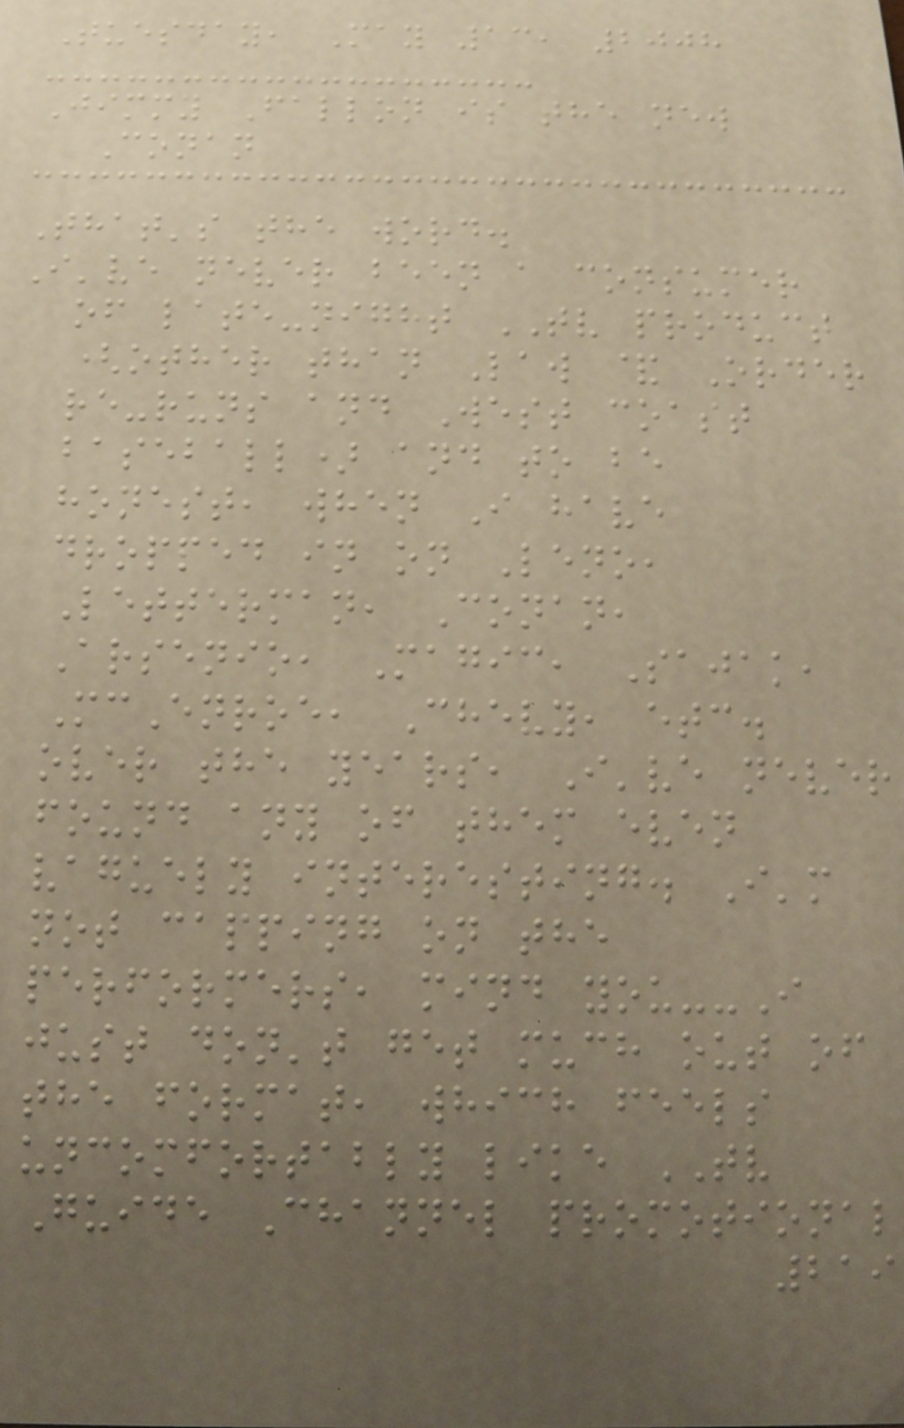Tuesday, May 13, 2008
Jimmy Fallon is the new
Conan
That's the word.
I've never been a consumer
of late-night TV product
(other than Law & Order
re-runs and West coast
baseball) and to be
honest, when I have
dropped in on Leno,
Letterman, Conan,
Arsenio, Magic, Sajak,
McEnroe, Chevy, etc.
over the years, I've never
found any of them even
vaguely interesting. I'm
not capping on the
performers, mind you--I
just don't get much out of
the format, which feels
uncomfortably like TV
Guide Channel promotional
219
